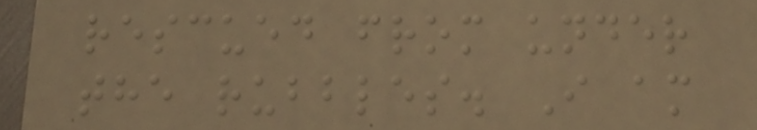rescued from under
the rubbles. I am
